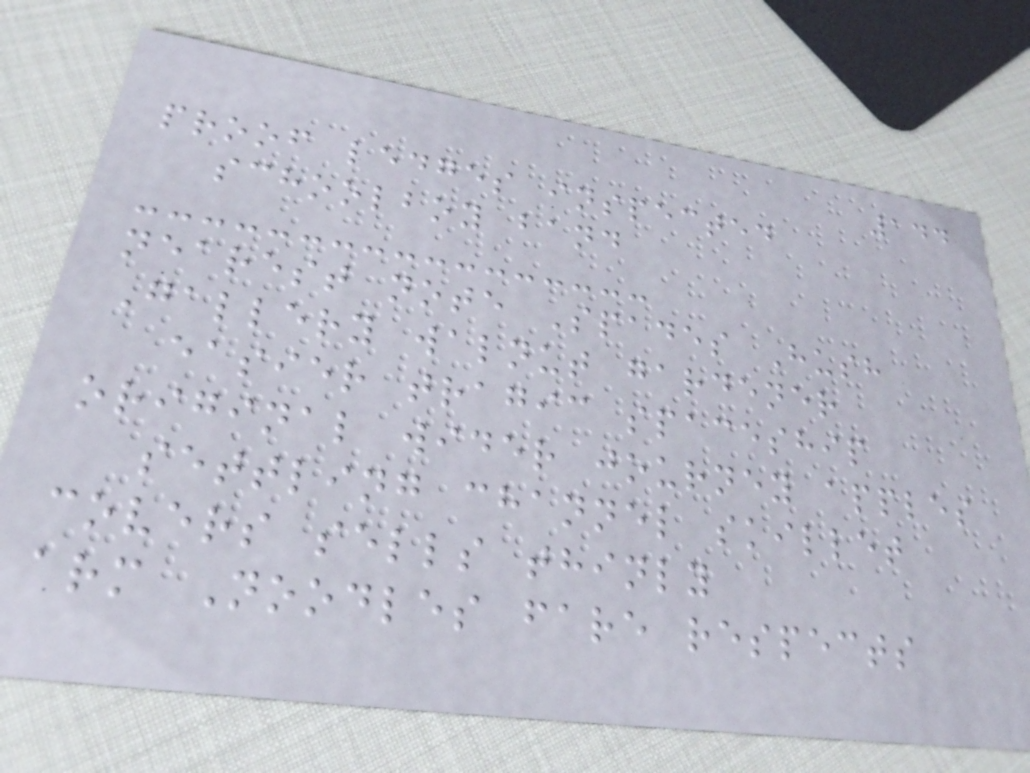144
proof ledges inspected
schoolboy band
nearest note Spades Hush
Gallery walnut gardener
easier tragic spaceship
original wider journey apples
settling channel skillet
covers sells thinly
arm Noodles fare respects
